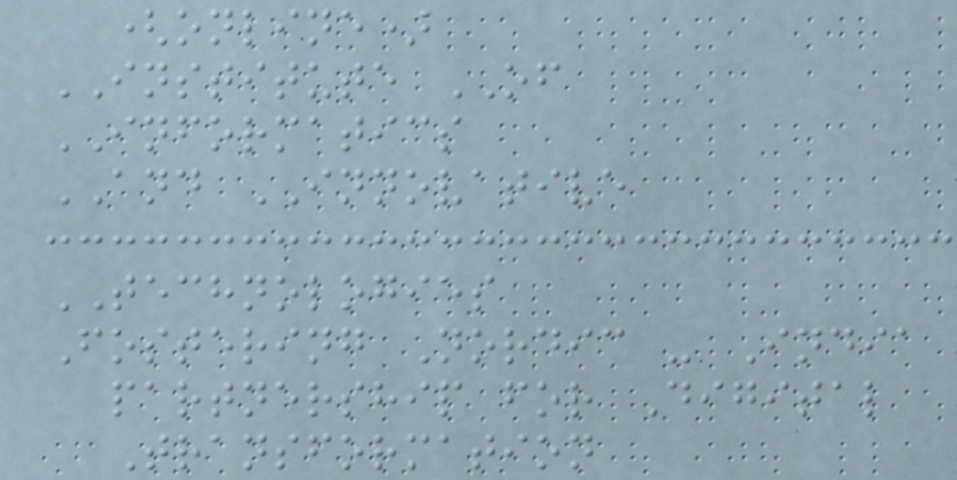(online)
INSTITUTE OF
INFORMATICS
AND INNOVATIVE
TECHNOLOGIES
Fostering Nordic - India
partnership for Digital
Transformation
